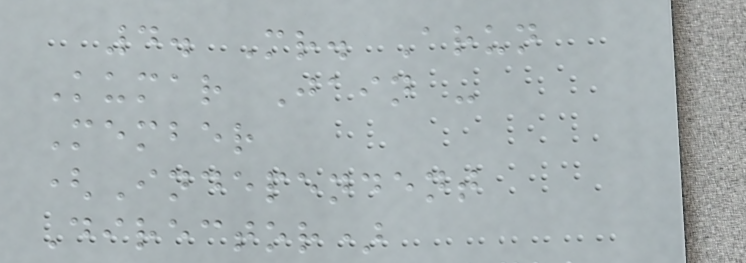4. Mr. Arun
Kumar Jain -
Member
(Independent
Director)
